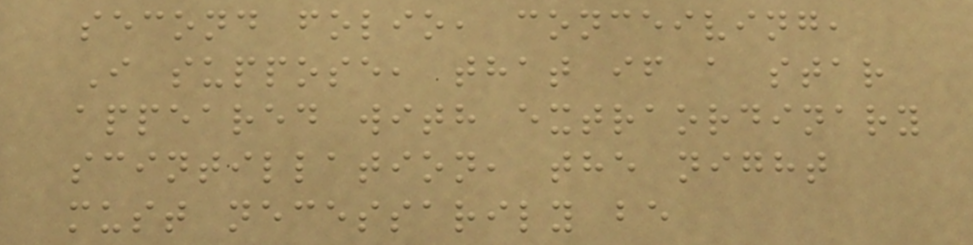second folio, conceiving,
I suppose, that if a star
appeared with extraordinary
scintillation, the night
must necessarily be
